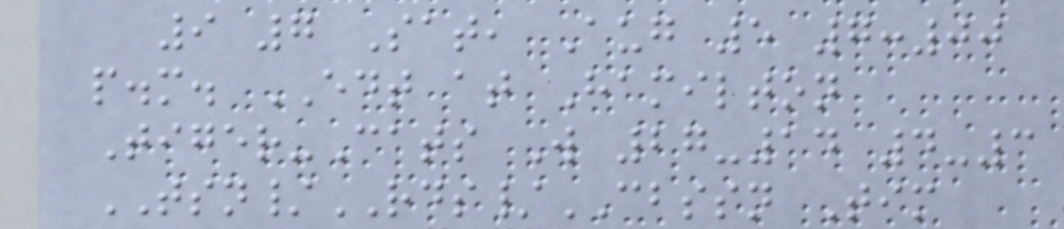9 7 Sat, Aug 5 7:00
p.m. EDT at Hamilton
Tiger-Cats W 27-14 4-3
TSN/RDS/CBSSN Tim
